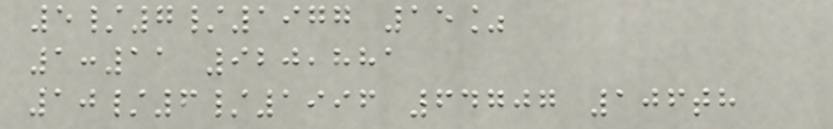5/7/1977 15%
1:11 920,881
10/6/1996 64707 106th
